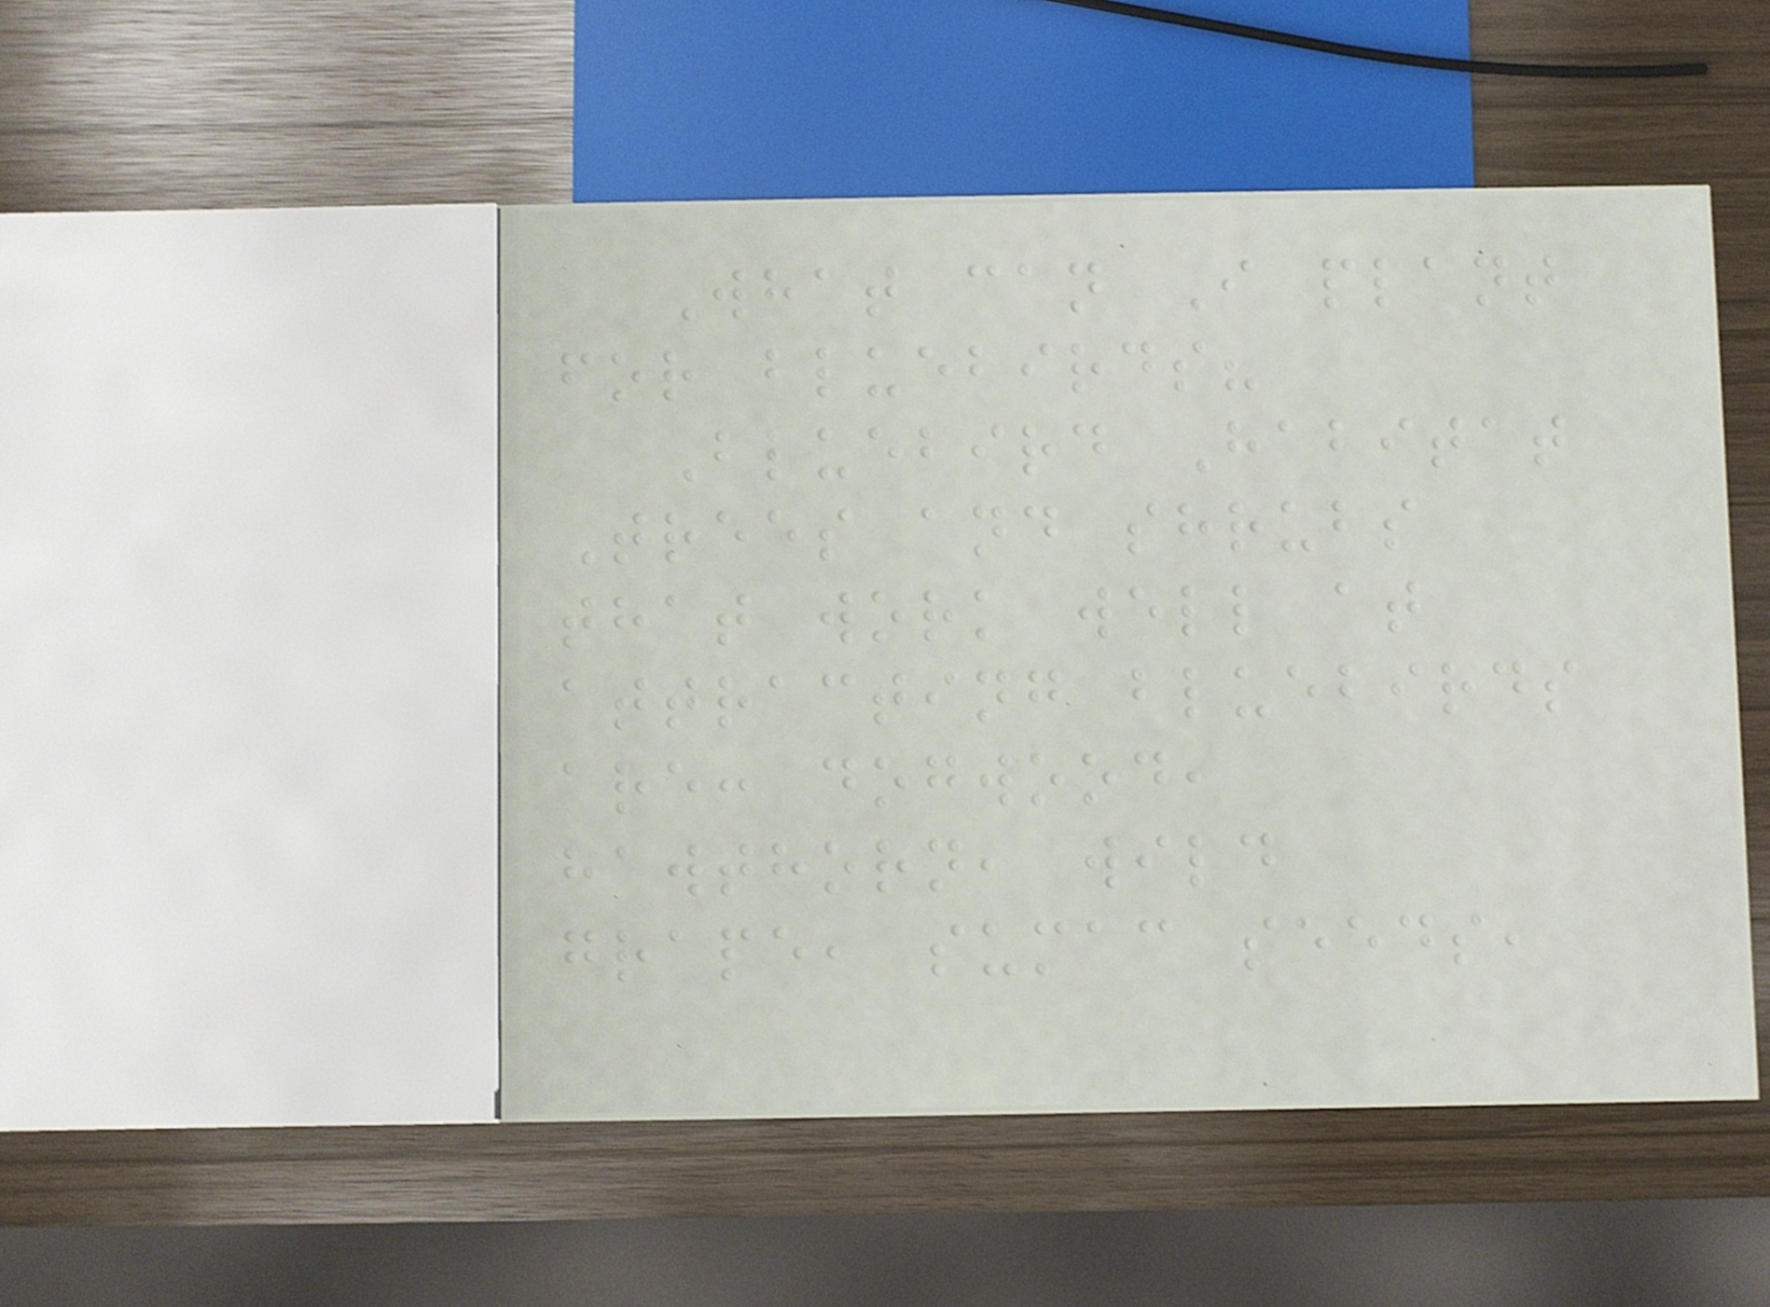What can I plant
for bluebirds?
Bluebird Habitat
Trees and shrubs
that work well at
attracting bluebirds
are: dogwood,
hawthorn, wild
grape, sumac seeds,
